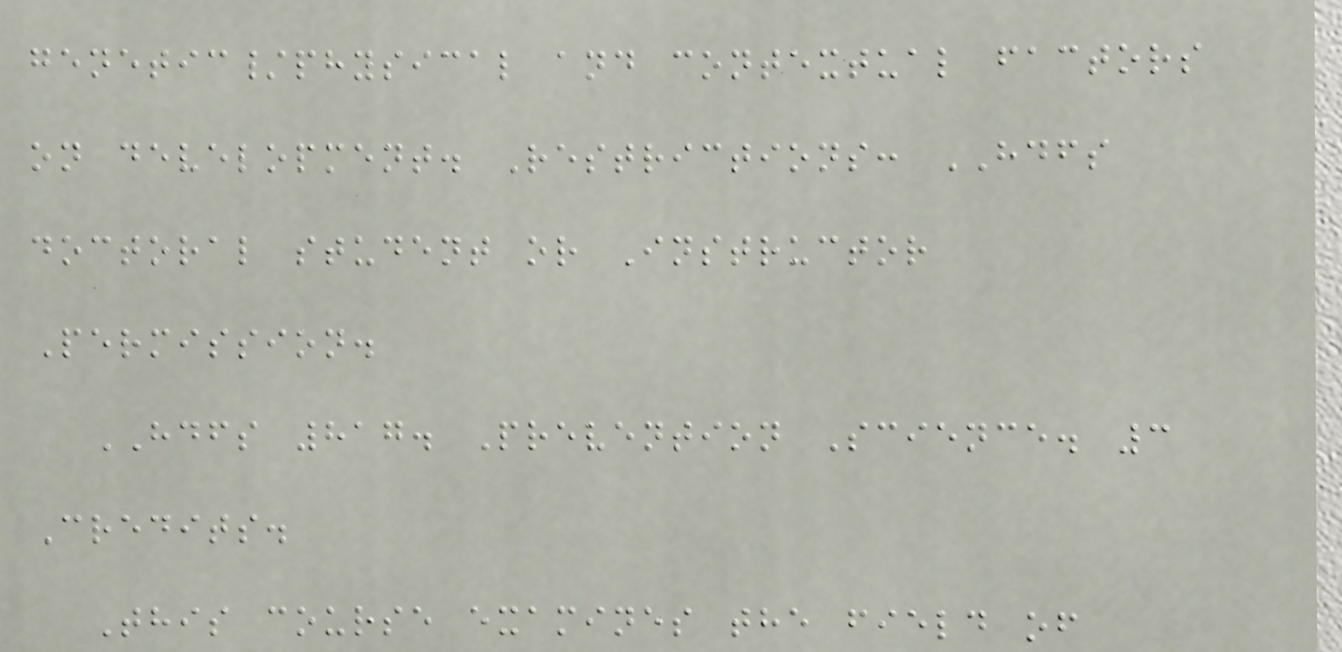genetic/physical and contextual factors
on development. Restrictions: HDFS
doctoral student or Instructor
Permission.
HDFS 817. Prevention Science. 3
Credits.
This course examines the field of
